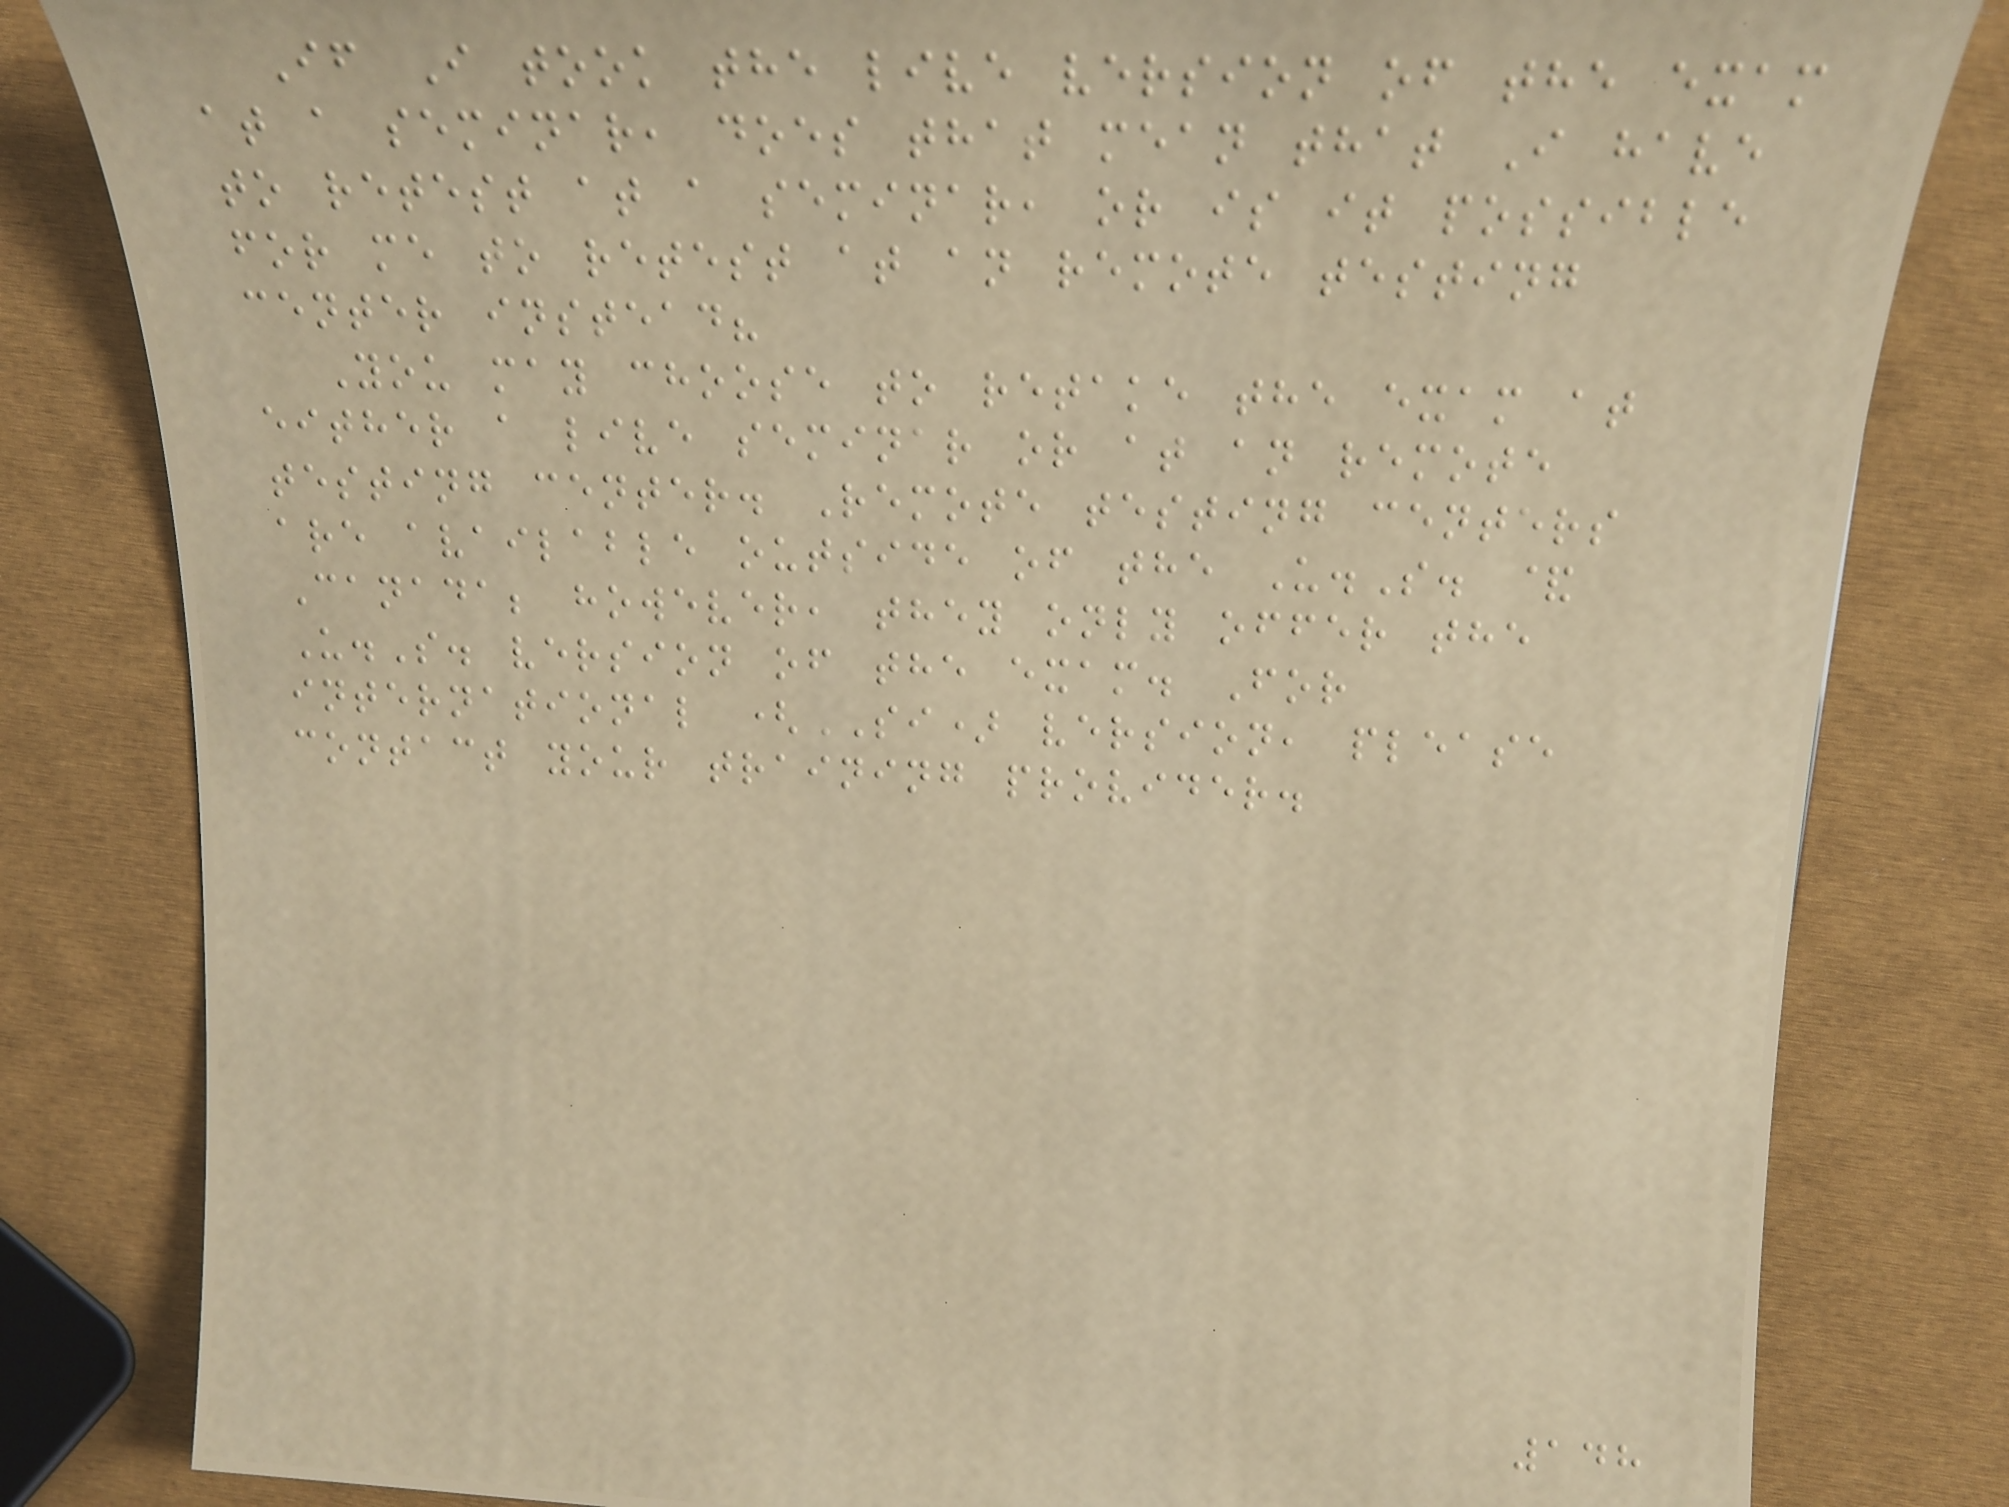If I took the live version of the exam
at a seminar, does that mean that I have
to retest at a seminar, or is it possible
for me to retest at an remote testing
center instead?
You may choose to retake the exam at
either a live seminar or at an remote
testing center. Remote testing centers
are available outside of the U.S. &
Canada; however, they only offer the
U.S. version of the exam. For
international (SI) version, please
contact your training provider.
148
